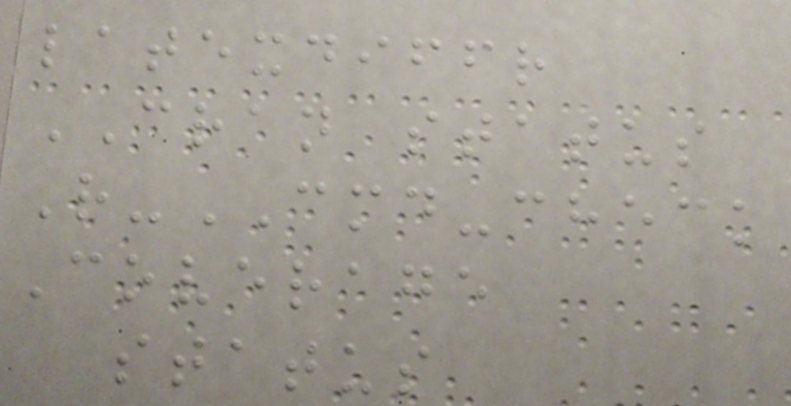latexdiffr
CRAN status
R-CMD-check
Coverage
status
